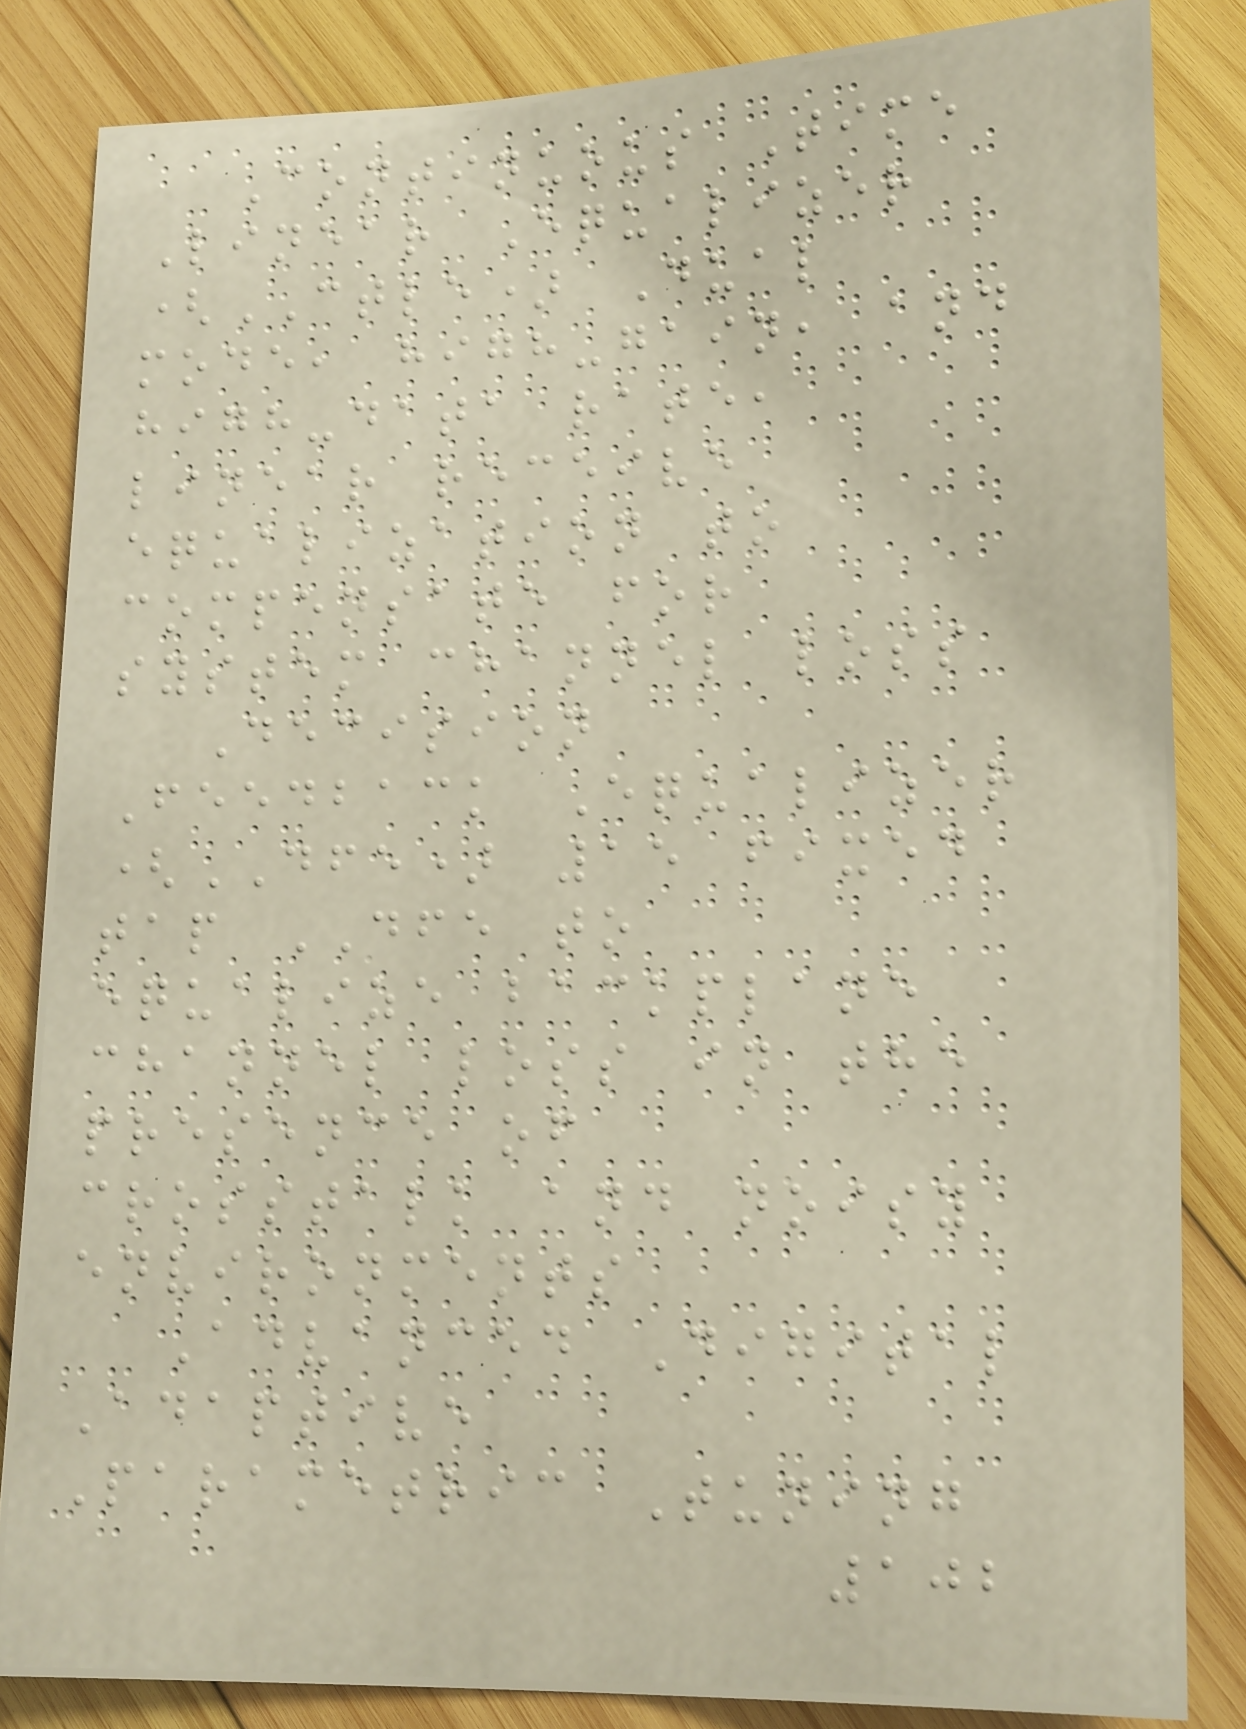Continuous Time
Linear Equalizer
(CTLE) Dual
mode, high-gain, and
high-data rate,
linear receive
equalization to
compensate for
system channel loss
Decision
Feedback Equalizer
(DFE) 15 fixed
tap DFE to
equalize backplane
channel loss in the
presence of
crosstalk and noisy
environments
Advanced Digital
Adaptive
Parametric Tuning
102
